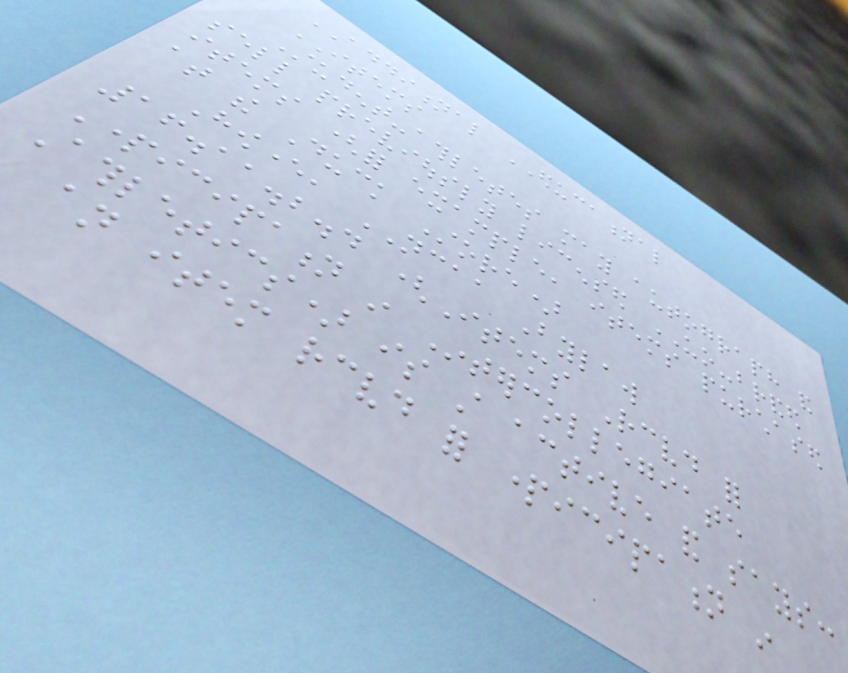ADDITIONAL EDUCATIONAL
ITEMS
Student-athletes may autograph and
sell previously licensed UO-branded
items (for example, items purchased
at the Duck Store)
However, NCAA Bylaw
16.11.2.4 (Items Received for
Participation in Intercollegiate
Athletics) is still active and says:
an item received for participation in
